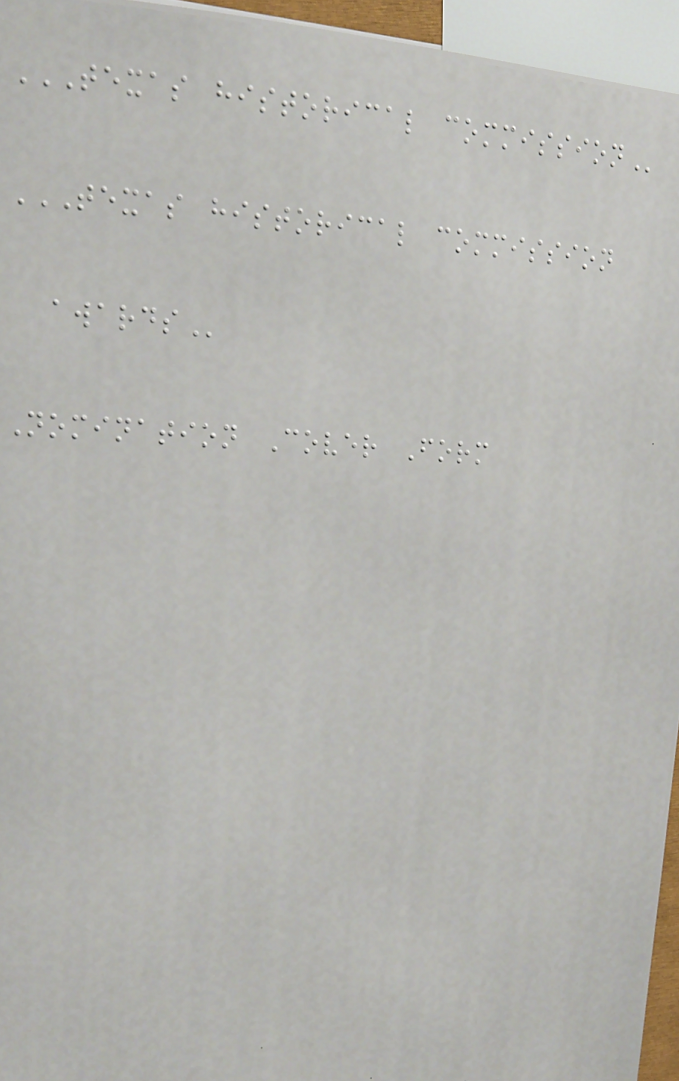TEXAS HISTORICAL COMMISSION
TEXAS HISTORICAL COMMISSION
AWARDS
Nomination Cover Form
